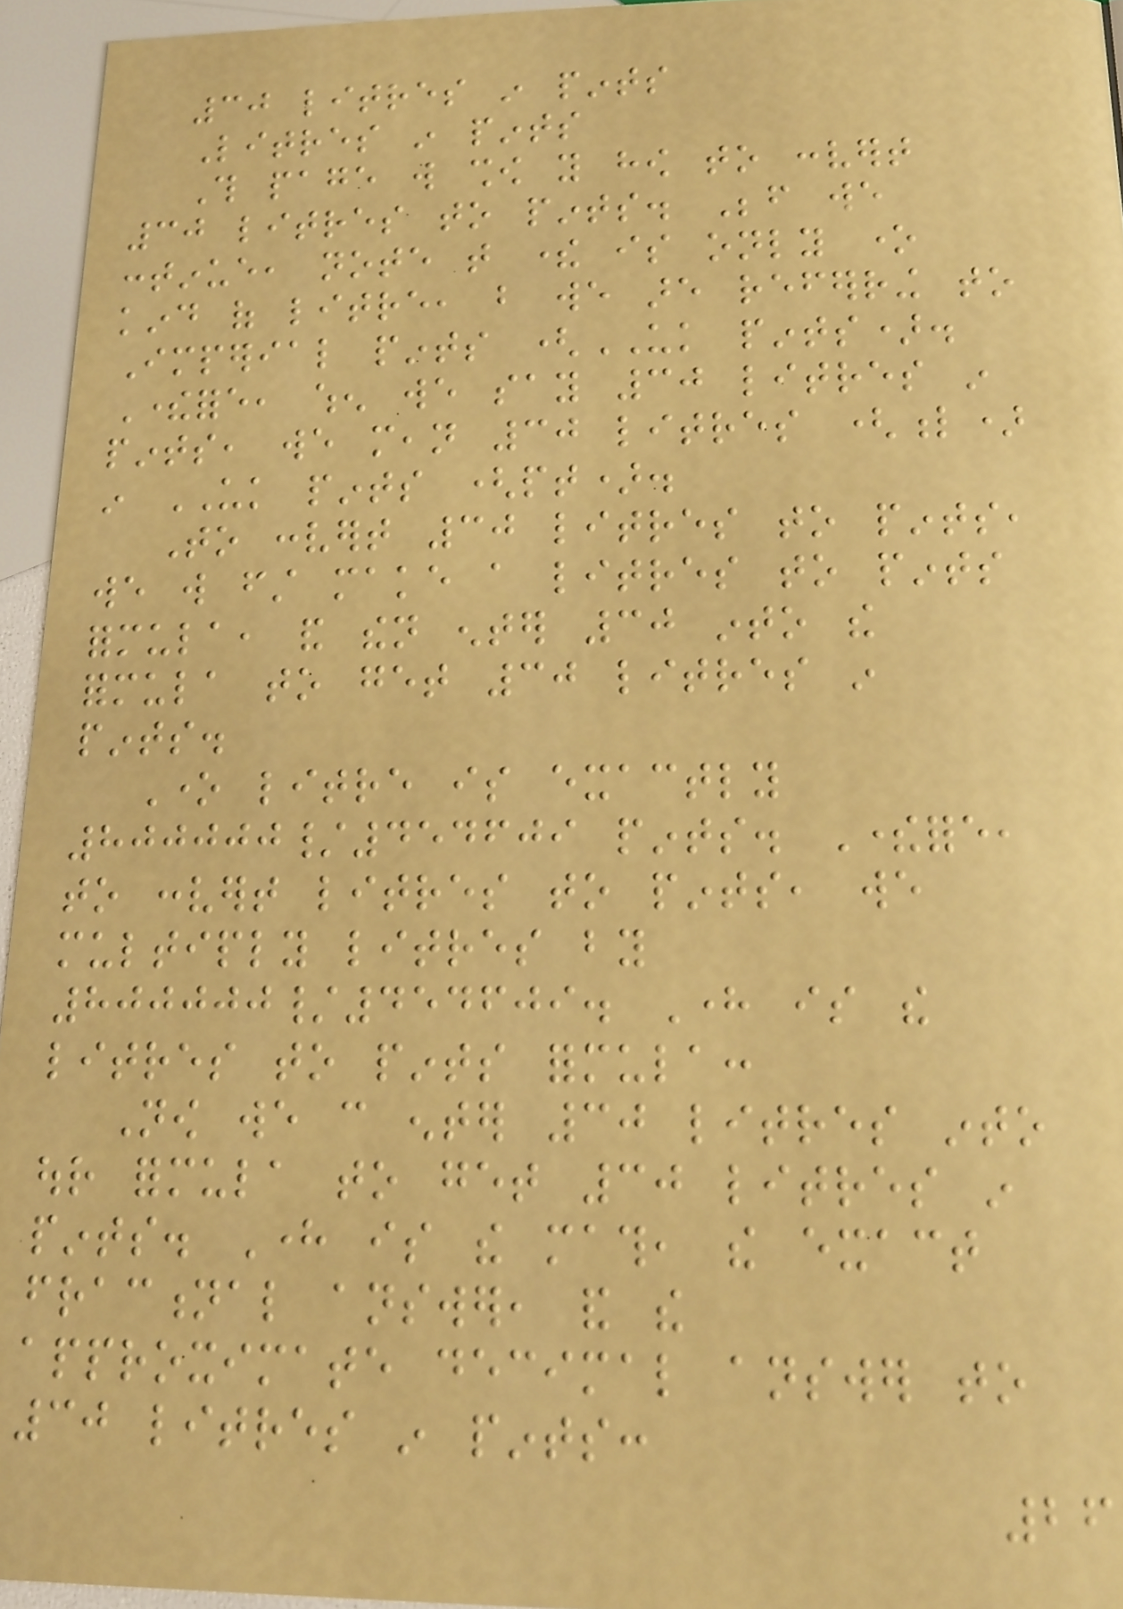30 litres in pints
Litres in pints
This page will show you how to convert
30 litres to pints. Before we
continue, note that there is only one
kind of litre, but we are referring to
Imperial pints (UK pints).
Therefore, when we say 30 litres in
pints, we mean 30 litres (l)
in UK pints (pt).
To convert 30 litres to pints,
we will first make a litres to pints
formula, and then enter 30 into the
formula to get 30 litres in
pints.
One litre is exactly
800000/454609 pints. Therefore,
to convert litres to pints, we
multiply litres by
800000/454609. Here is the
litres to pints formula:
Now we can enter 30 litres into
our formula to get 30 litres in
pints. Here is the math, the exact
fractional answer, and the
approximate decimal answer to
30 litres in pints:
26
